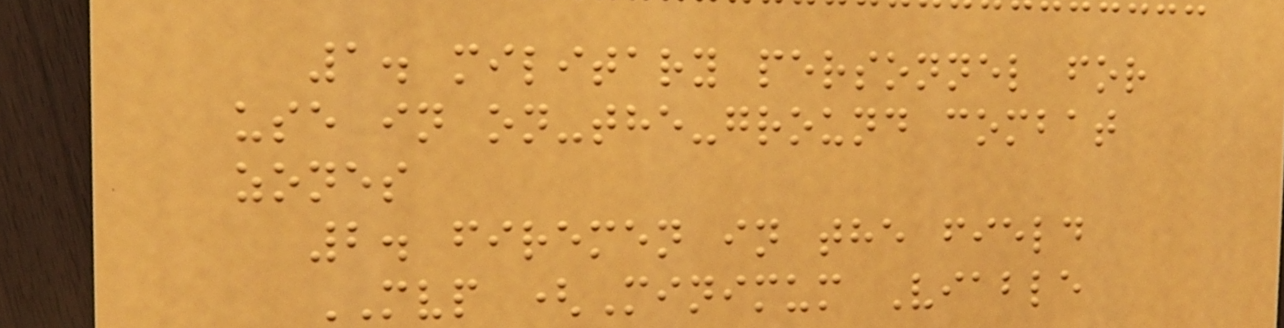1. military personnel for
use in on-the-ground combat
zones
2. firemen in the field
MVP (Minimum Viable
